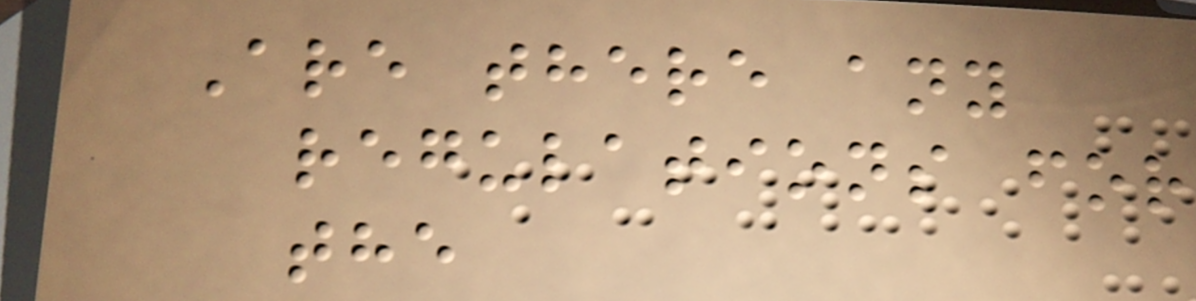Are there any
regulations for
the
